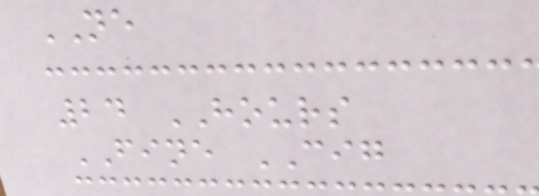NE
24 HOURS
FINE CIG
